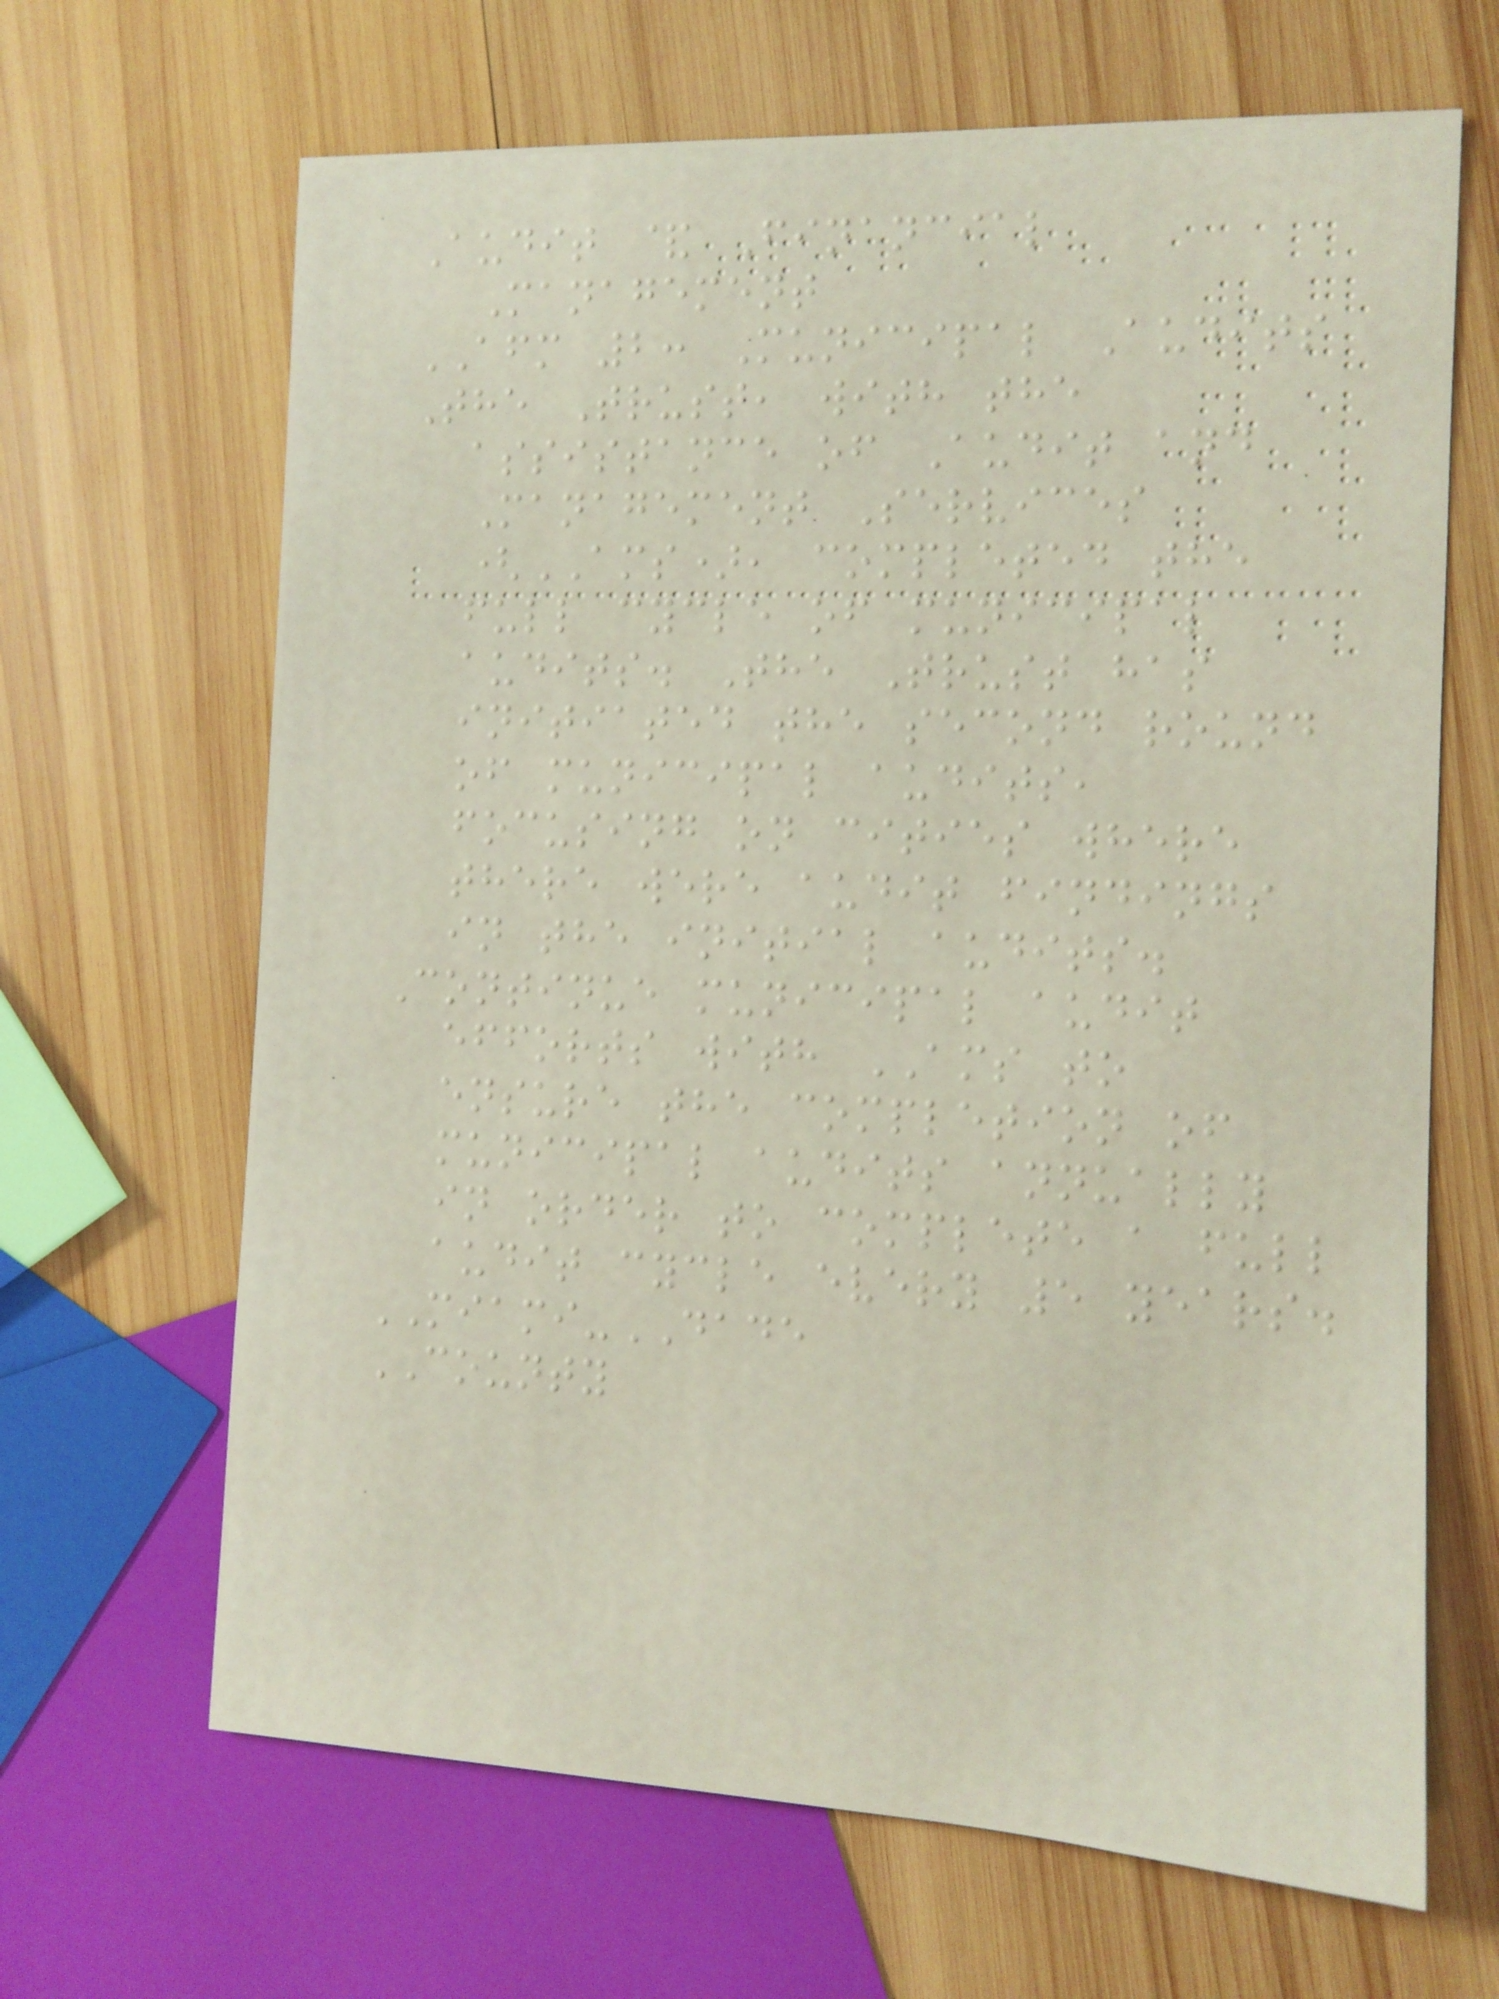Audit & Financial
Management
AFM 2: Municipal Audits
The Trust, with the
assistance of Audit and
Management Services
(AMS), completed the
full cycle of municipal
audits. The Trust has
initiated the second round
of municipal audits,
focusing on cities where
there were audit findings
in the initial audits.
Continue municipal audit
efforts with AMS to
ensure the completion of
municipal audits annually
in order to complete a full
audit cycle every 5 years.
MIAMI-DADE
COUNTY
